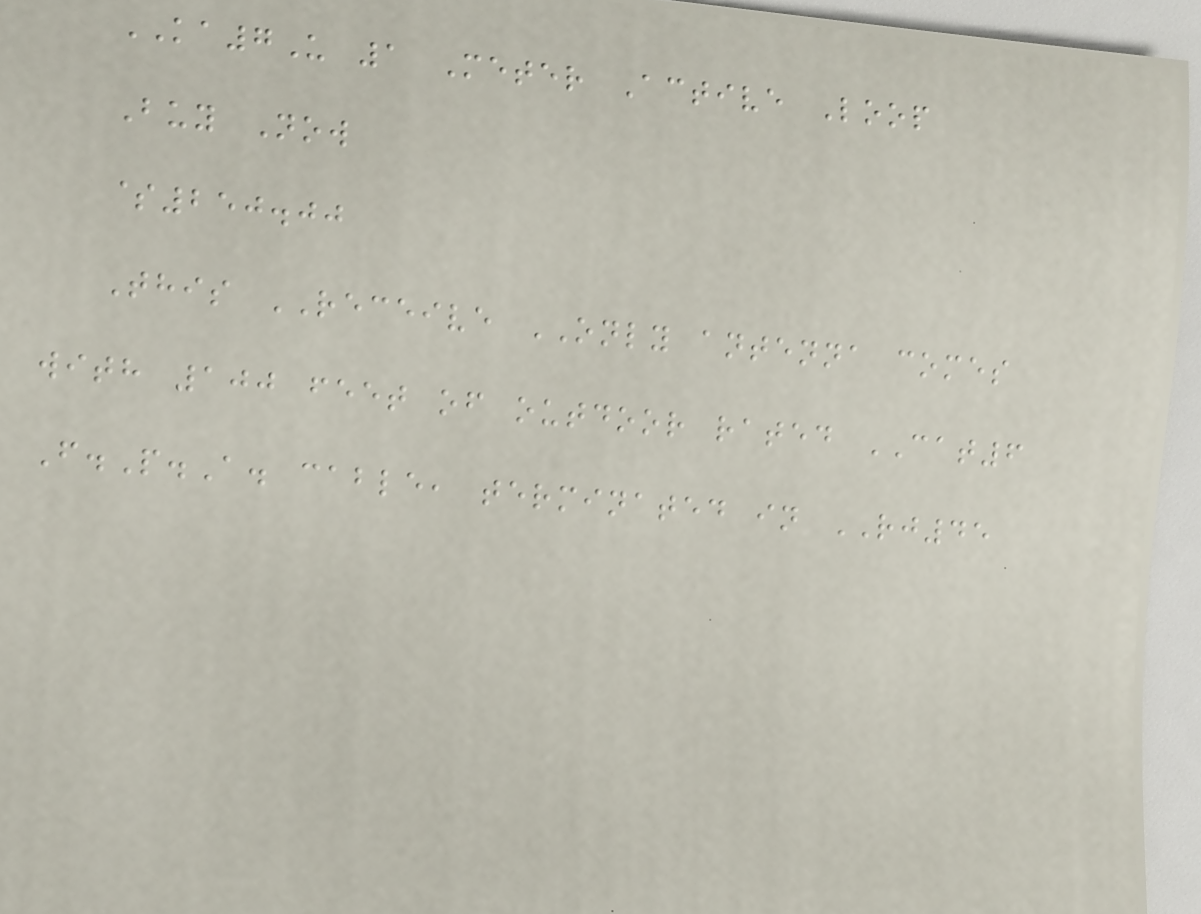KA7U 1 Meter Active Loop
Buy Now
$250.00
This RECEIVE ONLY antenna comes
with 100 feet of outdoor rated CAT6
F.P.A. cable, terminated in RJ45
